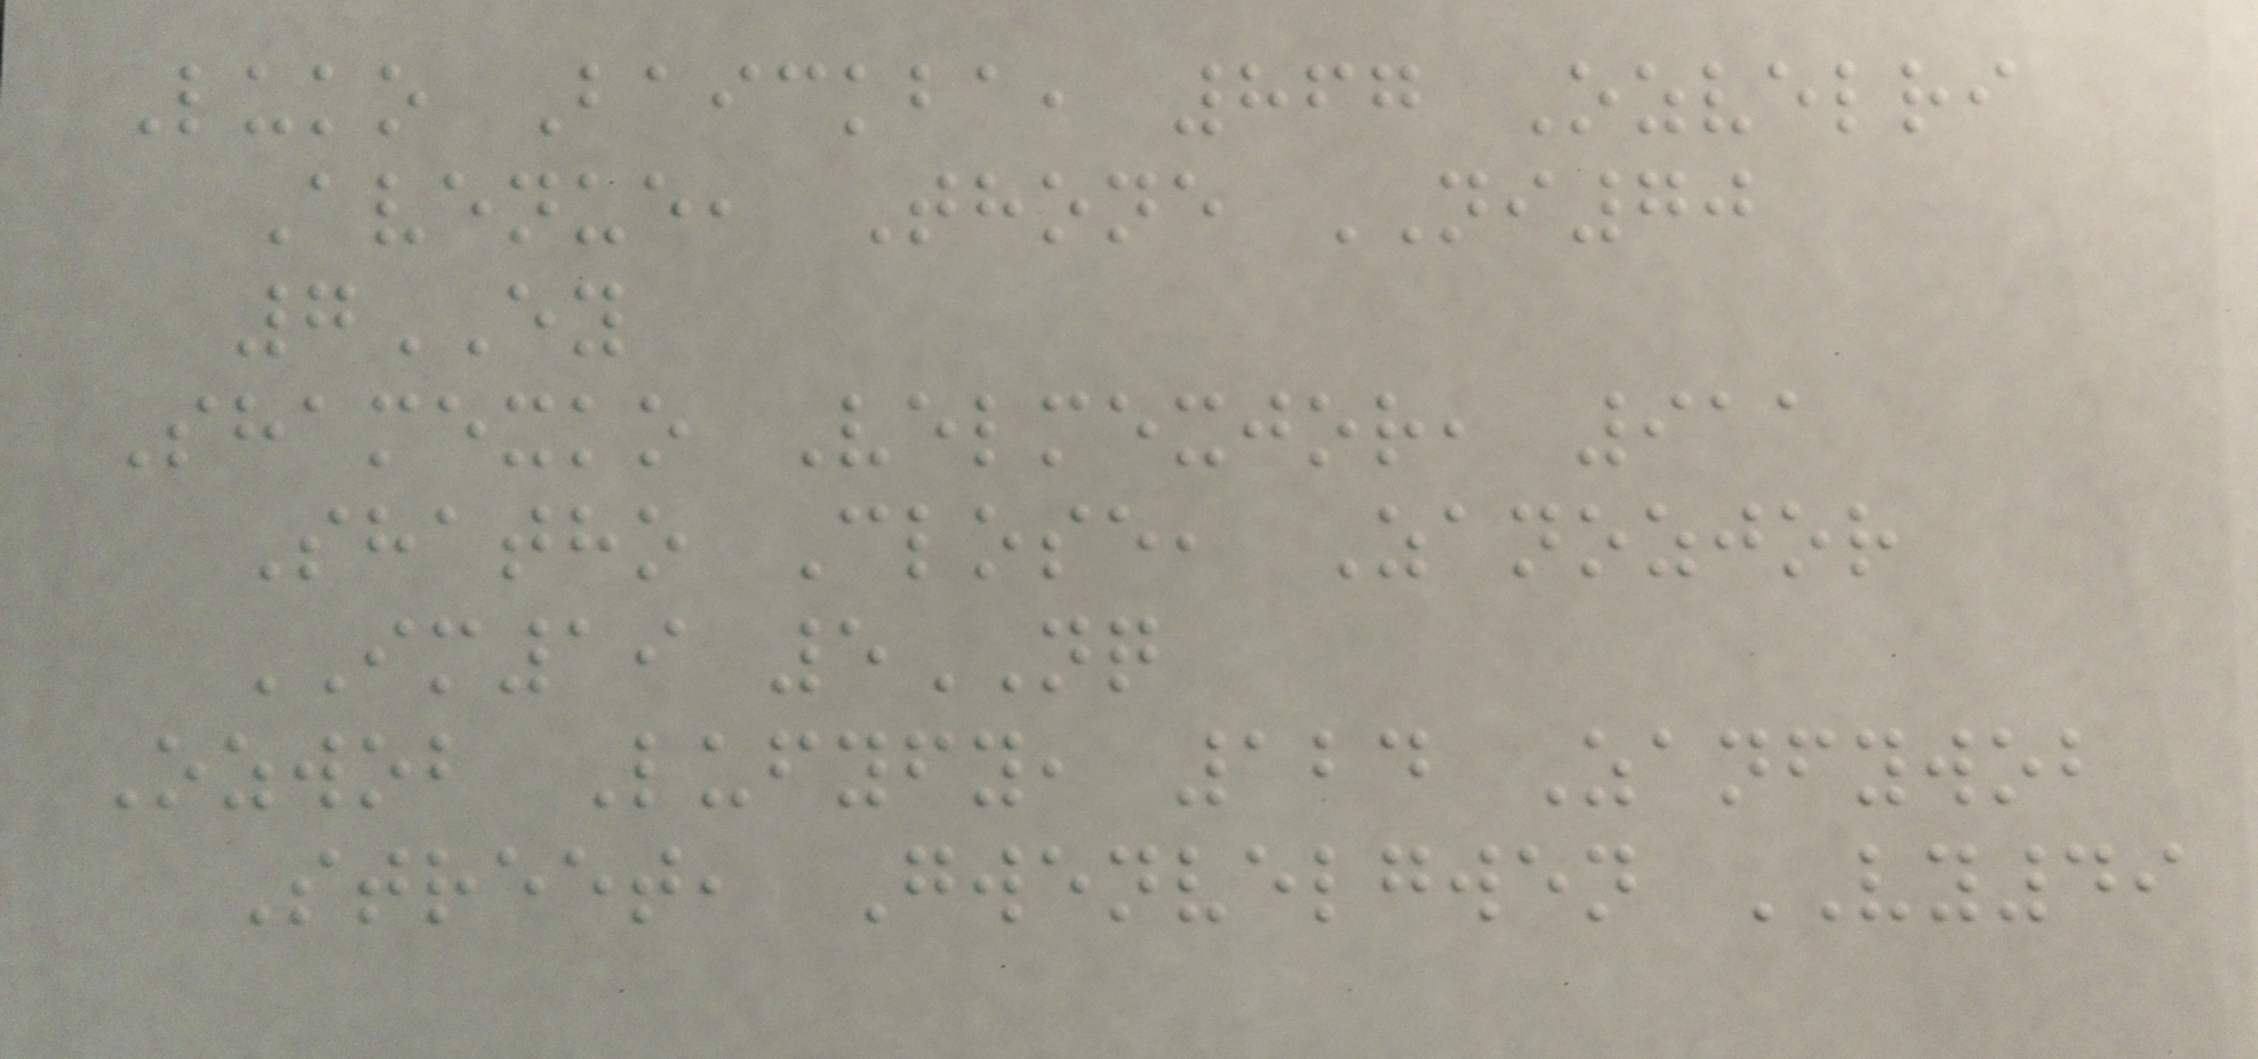Luko Baickba, 867 Ozvelri
Avenue, Thone NI70
7EY
Shamexko Velmexjor, 911
Shatho Close, Zanozjor
IM19 5NQ
Ozwob Lufyfy, 124 Zanfywob
Street, Gwenvelgwen VY49
